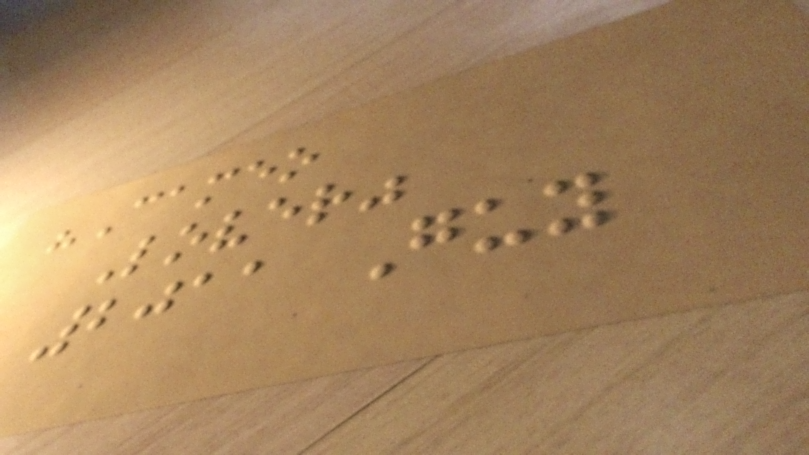"Cameo
Lover"
2011 Guy
